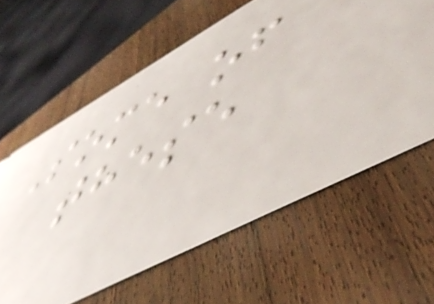Some of
these
